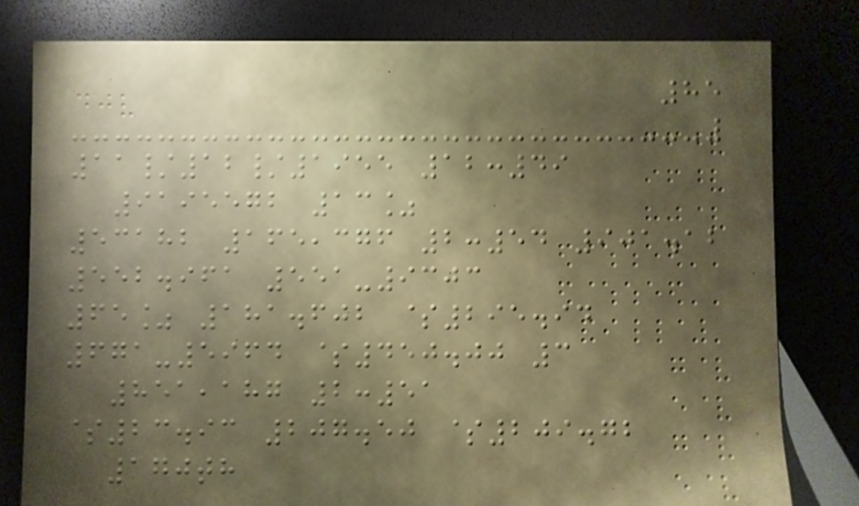85
11/12/1955 12:49
9195572 13%
53182 165,376 2:54 901.12
552.961 551-9303
65% 181.602 $295.94
671-5964 $450.00 3
851,187 2:51
$23.93 207.50 $209.72
170th
